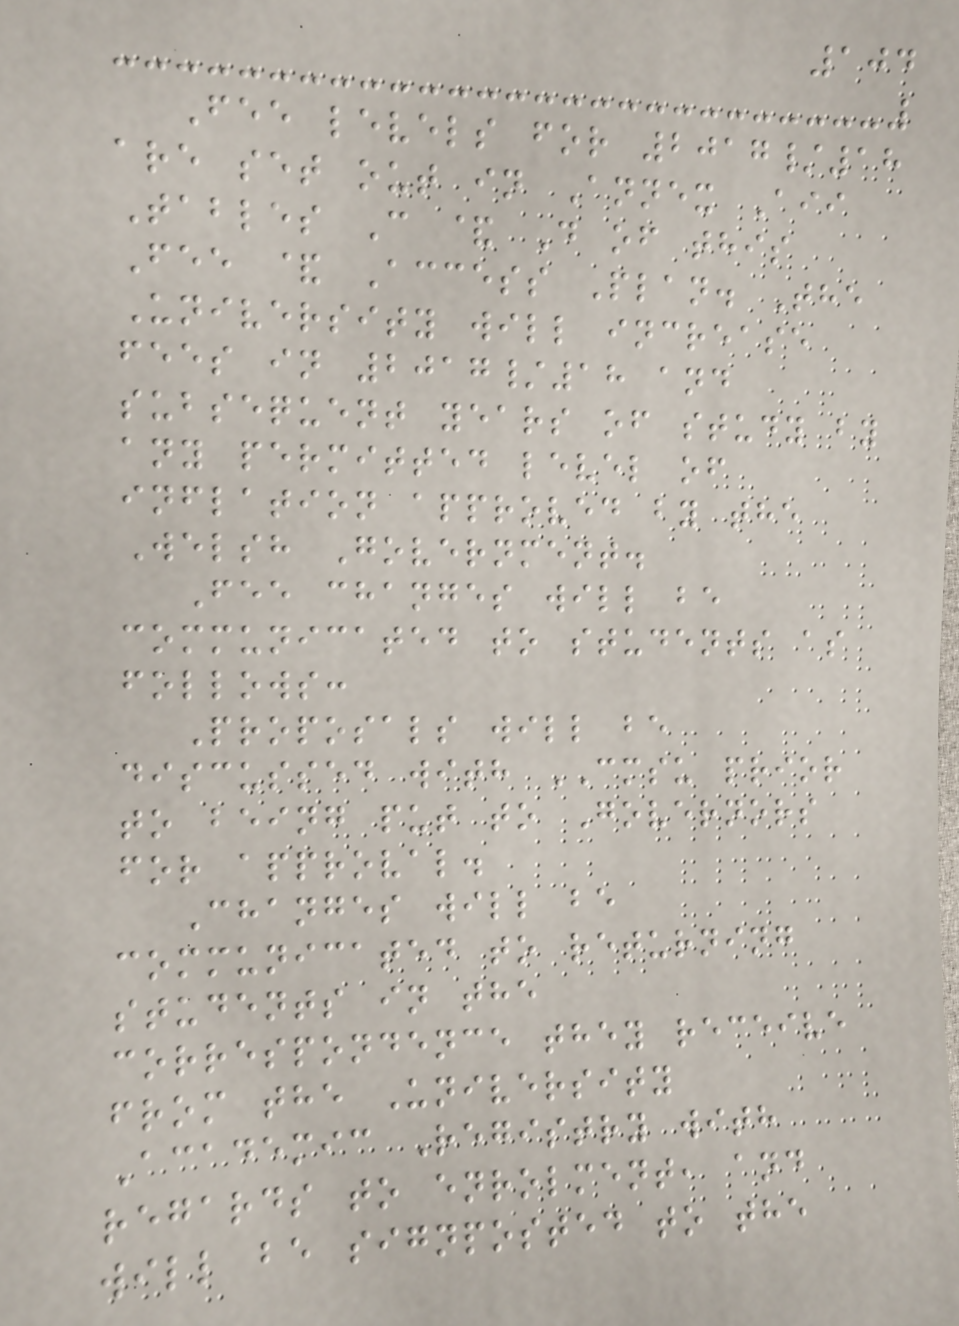104
Fee levels for 2017/18
are set out in Annex Aii
Tables C & D of this
Fee & Access Plan. The
University will increase
fees in 2017/18 and
subsequent years of study by
any permitted level of
inflation approved by the
Welsh Government.
Fee changes will be
communicated to students as
follows:
Proposals will be
discussed with CMSU prior
to being put to Governors
for approval.
Changes will be
communicated to returning
students in the
correspondence they receive
from the University
Academic Registry with
regards to enrolment, and
will be signposted to the
